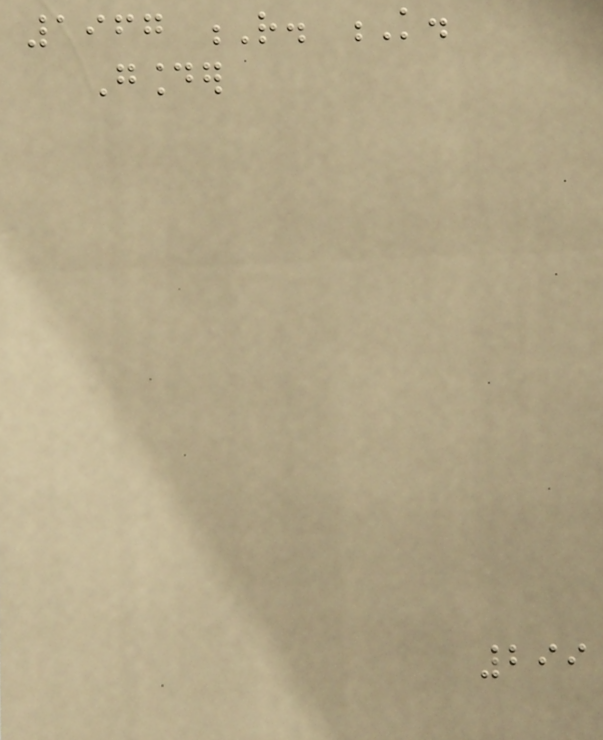1967 R. K.
Gounder
299
